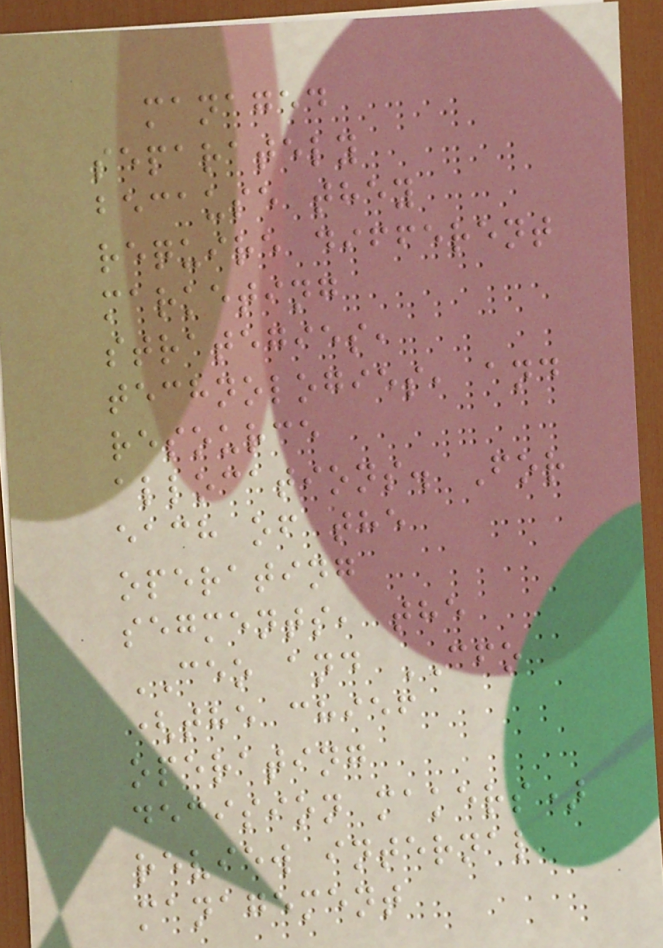managed
separately
because they
require different
marketing
strategies,
technologies, and
resource
allocations. For
each of the
operating
segments, the
CEO and CFO
(the chief
operating
decision makers)
review internal
management
